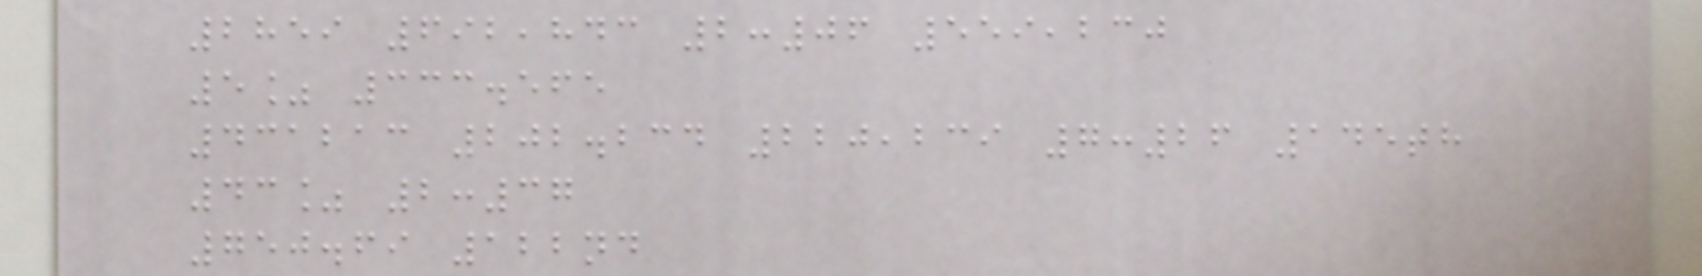2859 692,843 2:06 559,230
5% 333.565
431213 202.234 220,239 7:26 145th
43% 2:37
750.69 122nd
